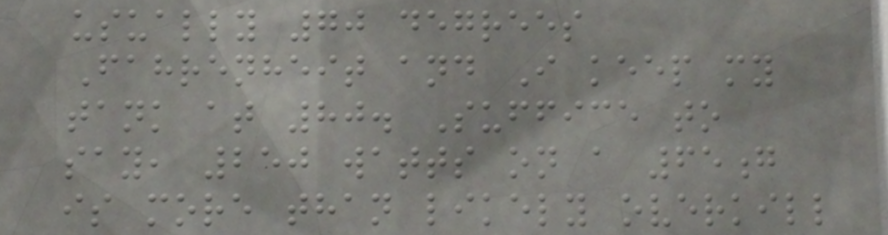usually 70 degrees
Fahrenheit and I keep my
tank at 80. Suffice to
say, 250 watts on a 65g
is more than likely overkill
